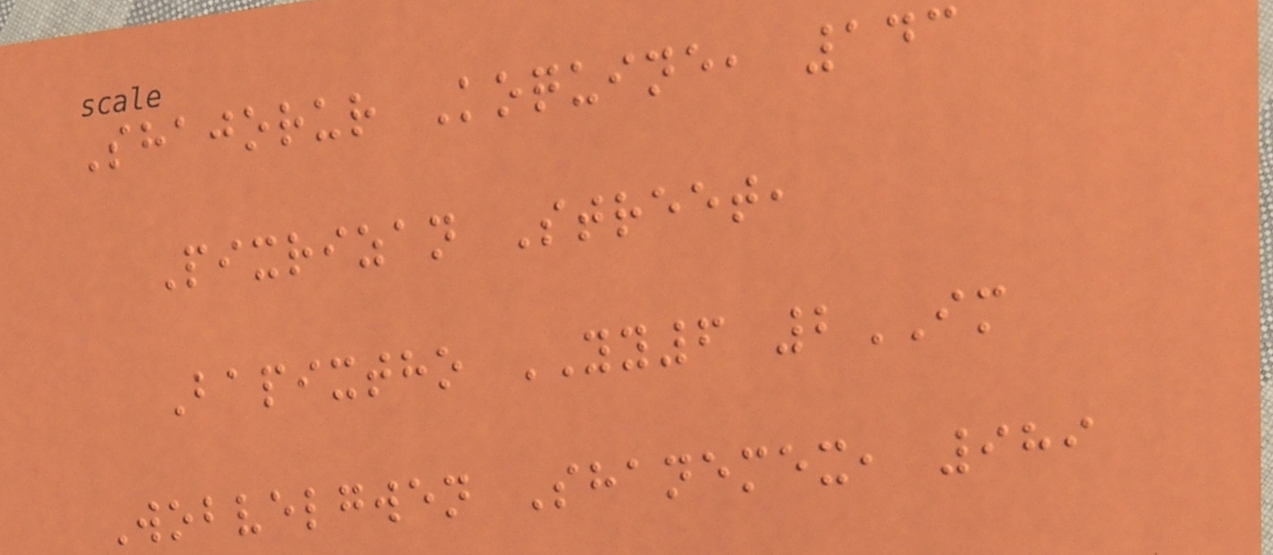Shajorur Koquine, 143
Pixrizan Street,
Bapixtho YY6 2IM
Wobvelgwen Shanemex, 989
